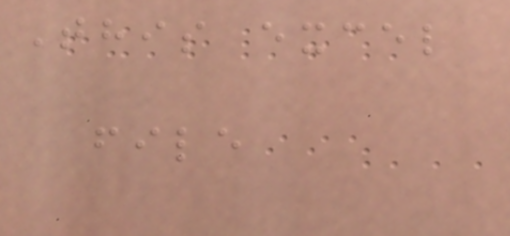This excel
file
